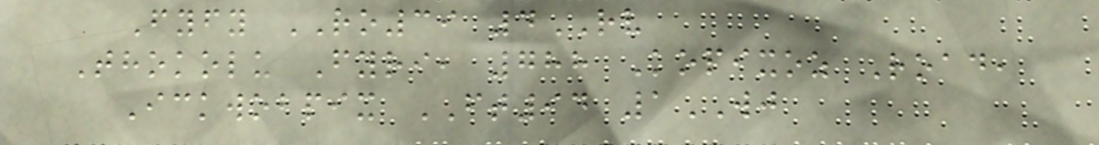Fyfy RO39 4RV
Thokolu Fyri, 788 Kopixoz Road,
Ickwobpix FT94 1WJ
